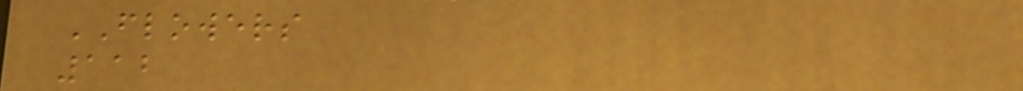FLOWERS
112
